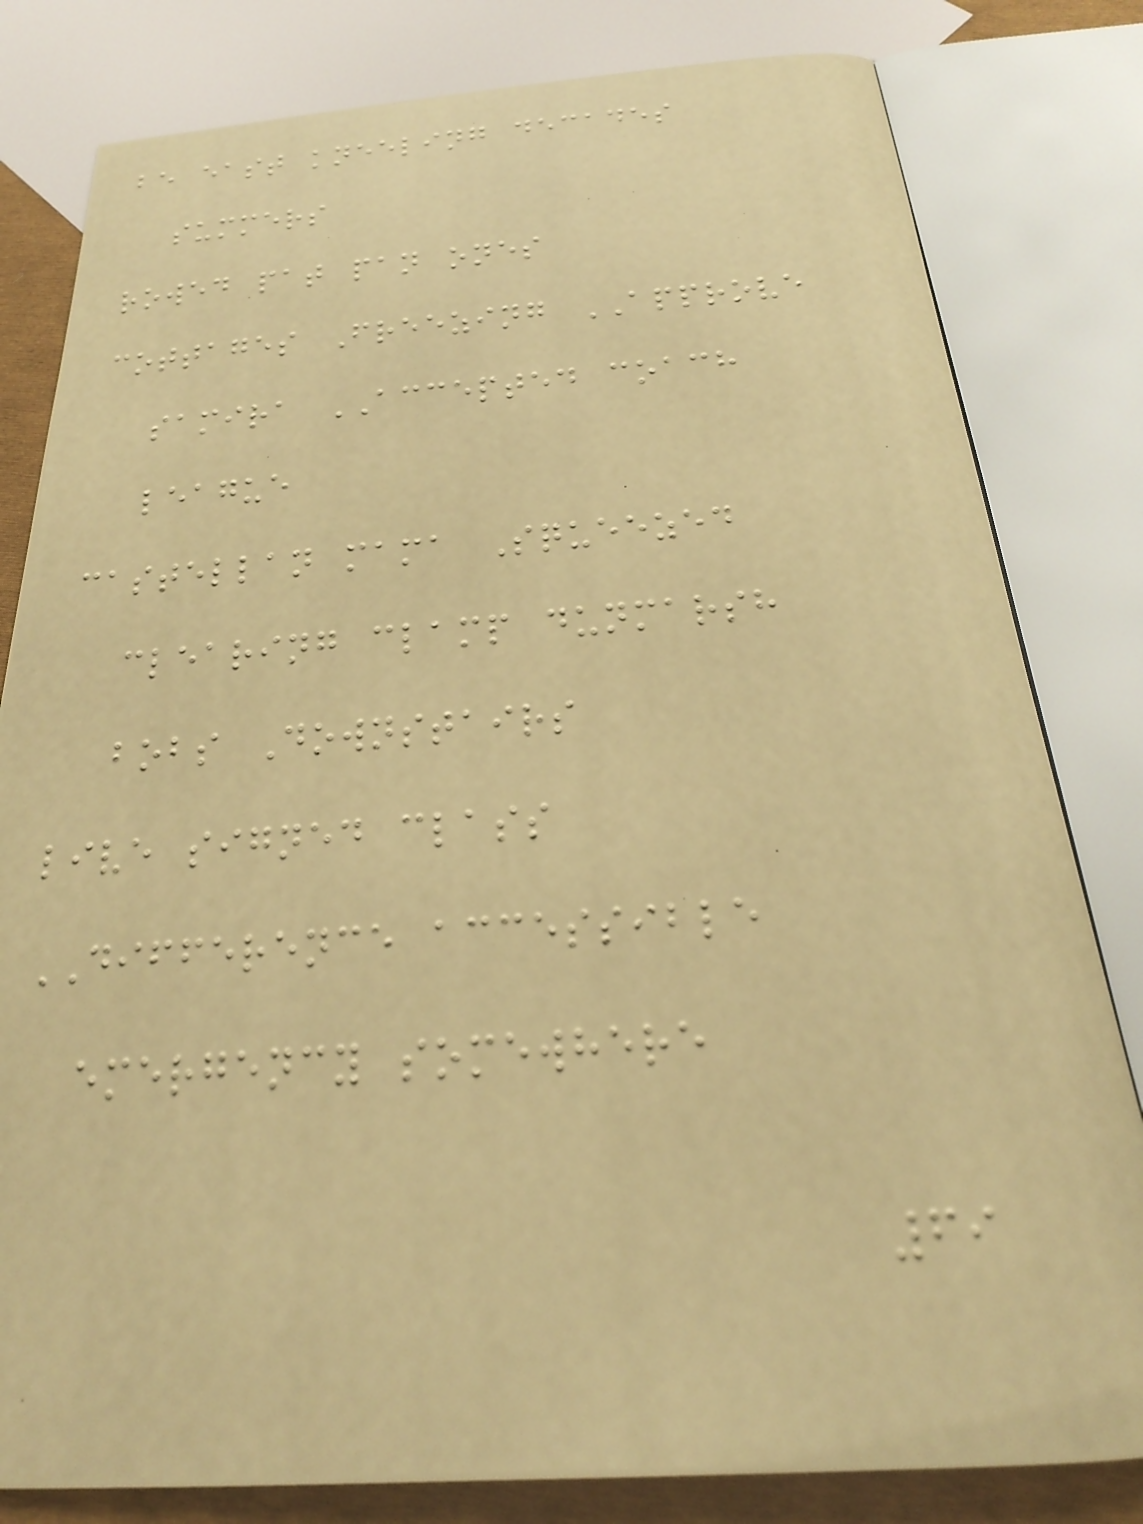be east kneeling decades
summers
rowed pat pan ones
cottages Freezing APPROVE
samira ACCEPTED coach
league
castellan mama Squeezed
clearing clamp dunmarsh
bobs Downstairs
live signed class
DIFFERENCE accessible
emergency somewhere
69
